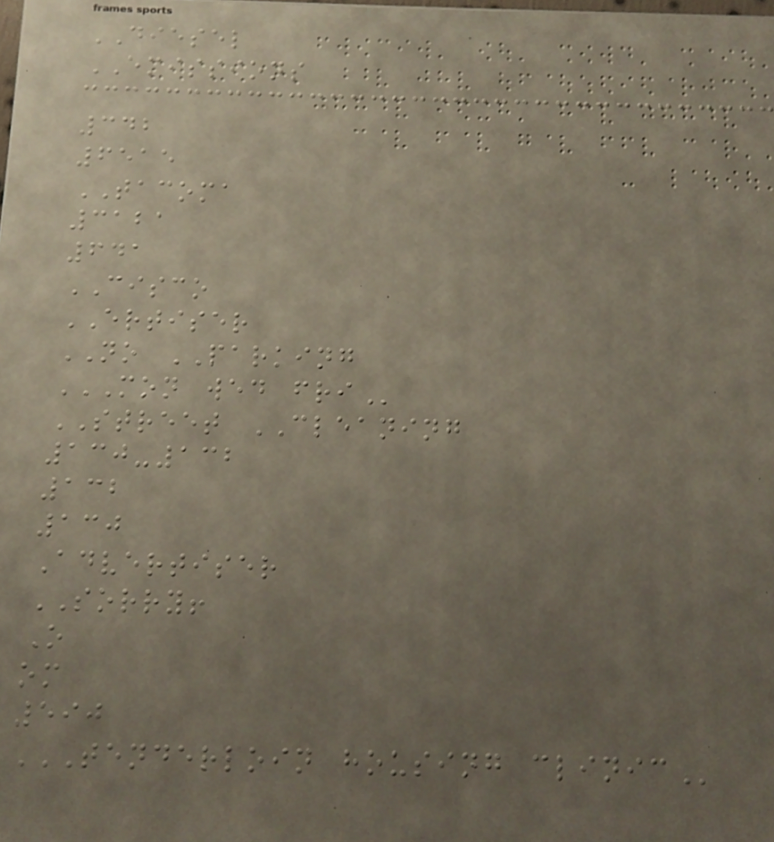DIESEL
EMISSIONS
342
6515
TACOMA
3121
641
CISCO
ERTISER
NO PARKING
MON WED FRI
STREET CLEANING
130-132
132
130
Advertiser
SORRY!
O
om
590
TENDERLOIN HOUSING CLINIC
